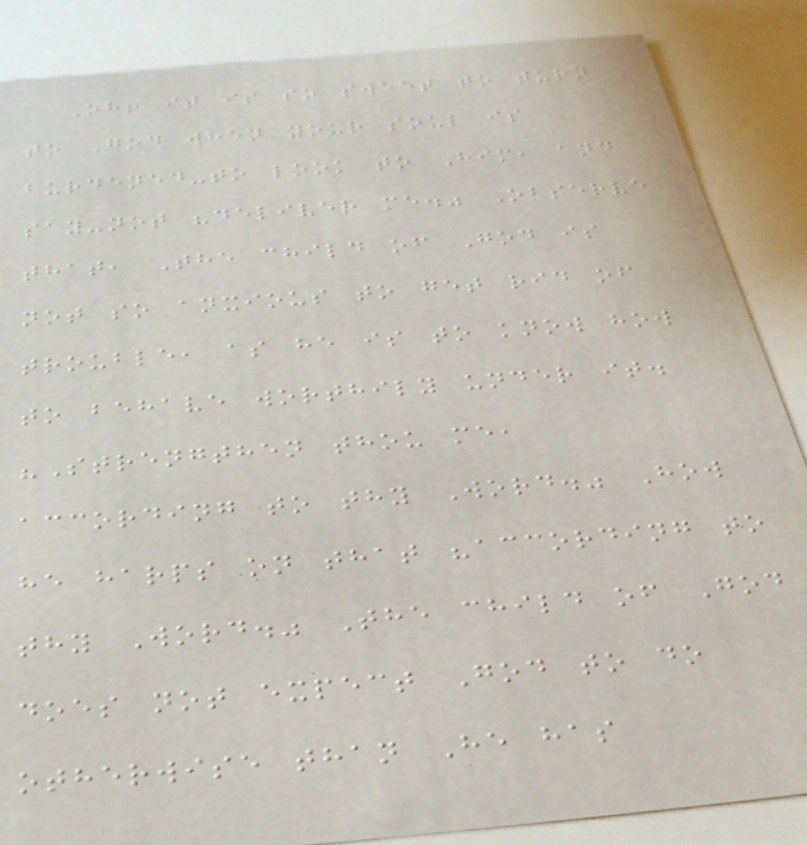Oh! it is so sweet to turn
to God when your soul is
burdened-to look to Him, and
say-not "deliver me." Observe
that, The child of God is
not so anxious to get rid of
trouble, as he is to know how
to behave worthily under it.
"Strengthen thou me,
according to thy Word." How
he harps on that "according to
thy Word." The child of God
does not expect God to do
otherwise than He has
